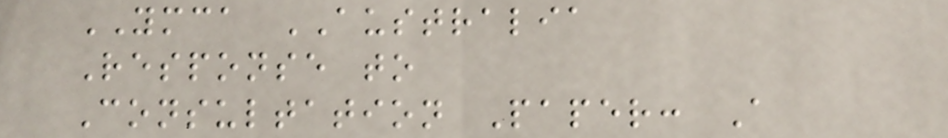YMCA AUSTRALIA
Response to
Consultation Paper: A
